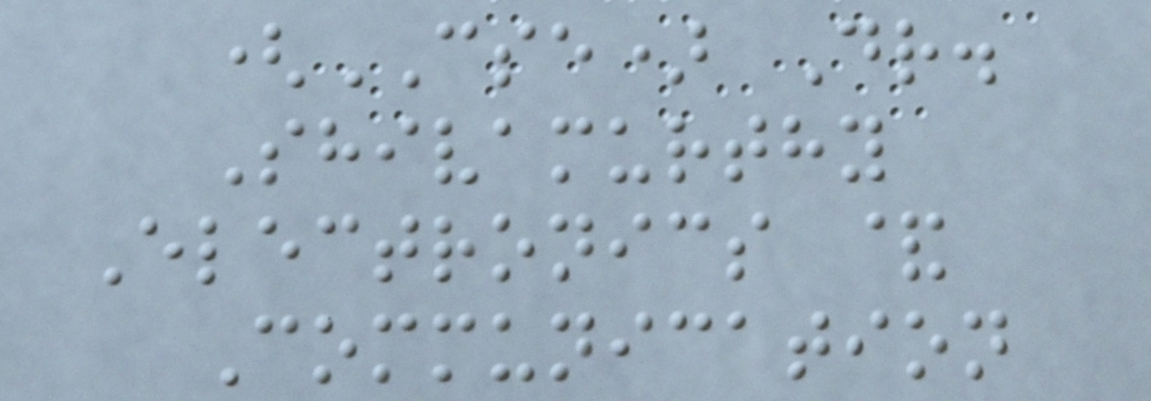(CSE) Dr.
Shivamurthy
Electronics &
Communication
